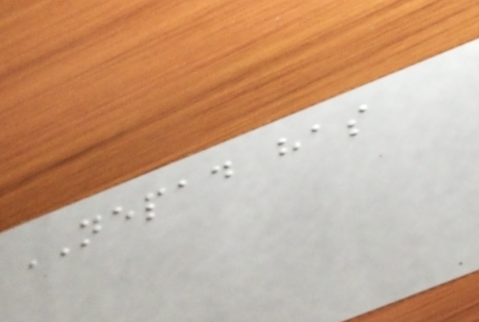NEPAD has
